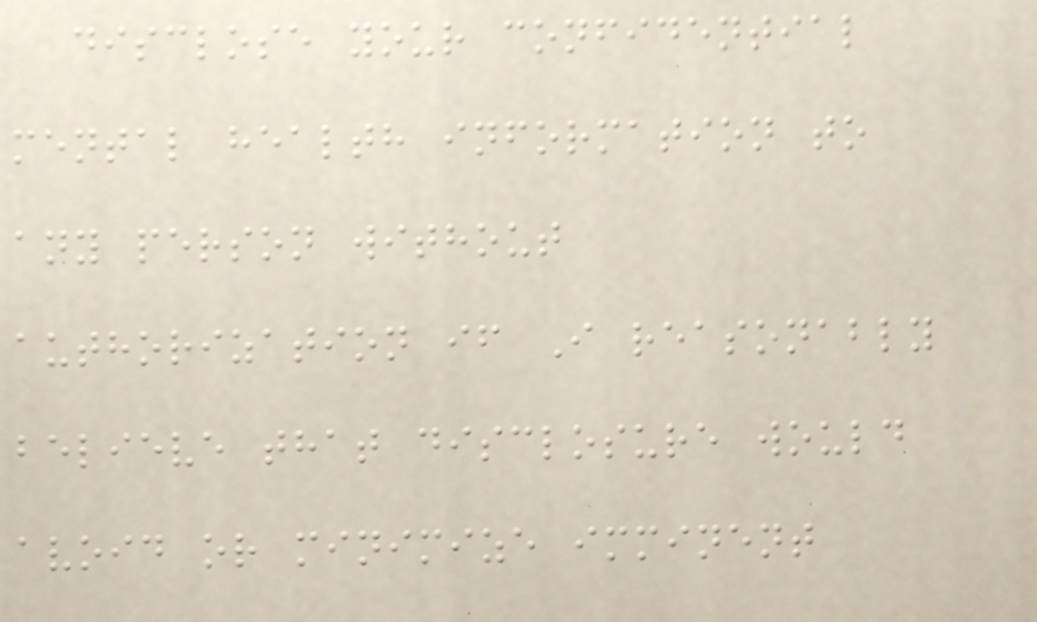disclose your confidential
mental health information to
any person without
authorization if I reasonably
believe that disclosure would
avoid or minimize imminent
